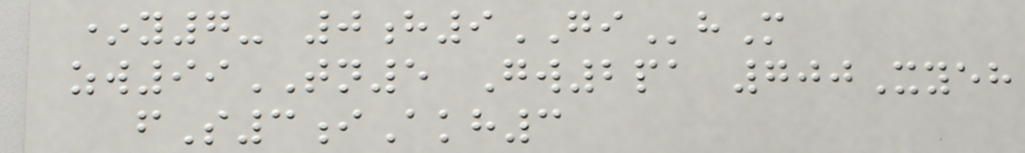*y7- 0h9GIhM
zw99TN5 Gw2pa 700Xyeh
fS3iAkh3
